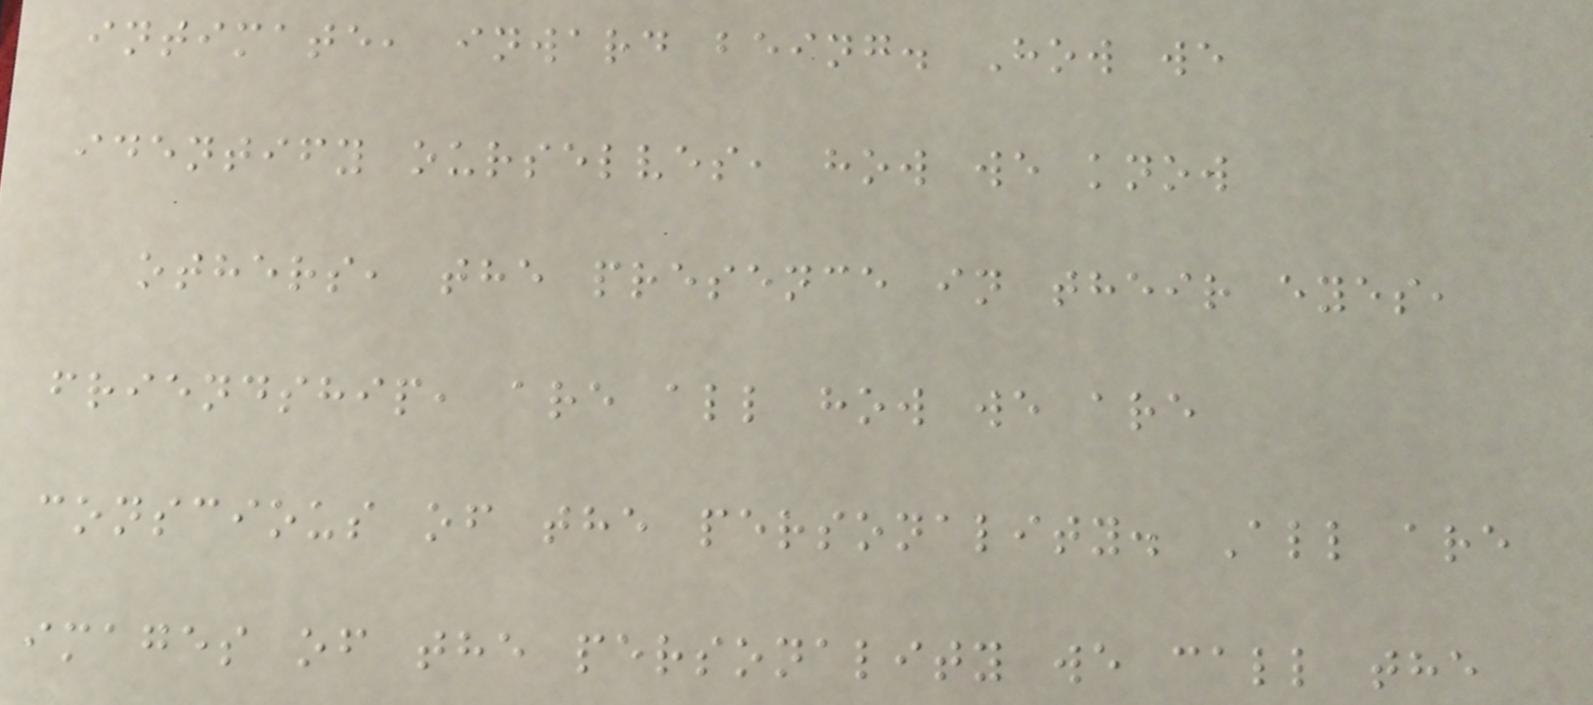intimate, inward being. How we
identify ourselves, how we know
others, the presence in their eyes,
friendship, are all how we are
conscious of the personality. All are
images of the personality we call the
